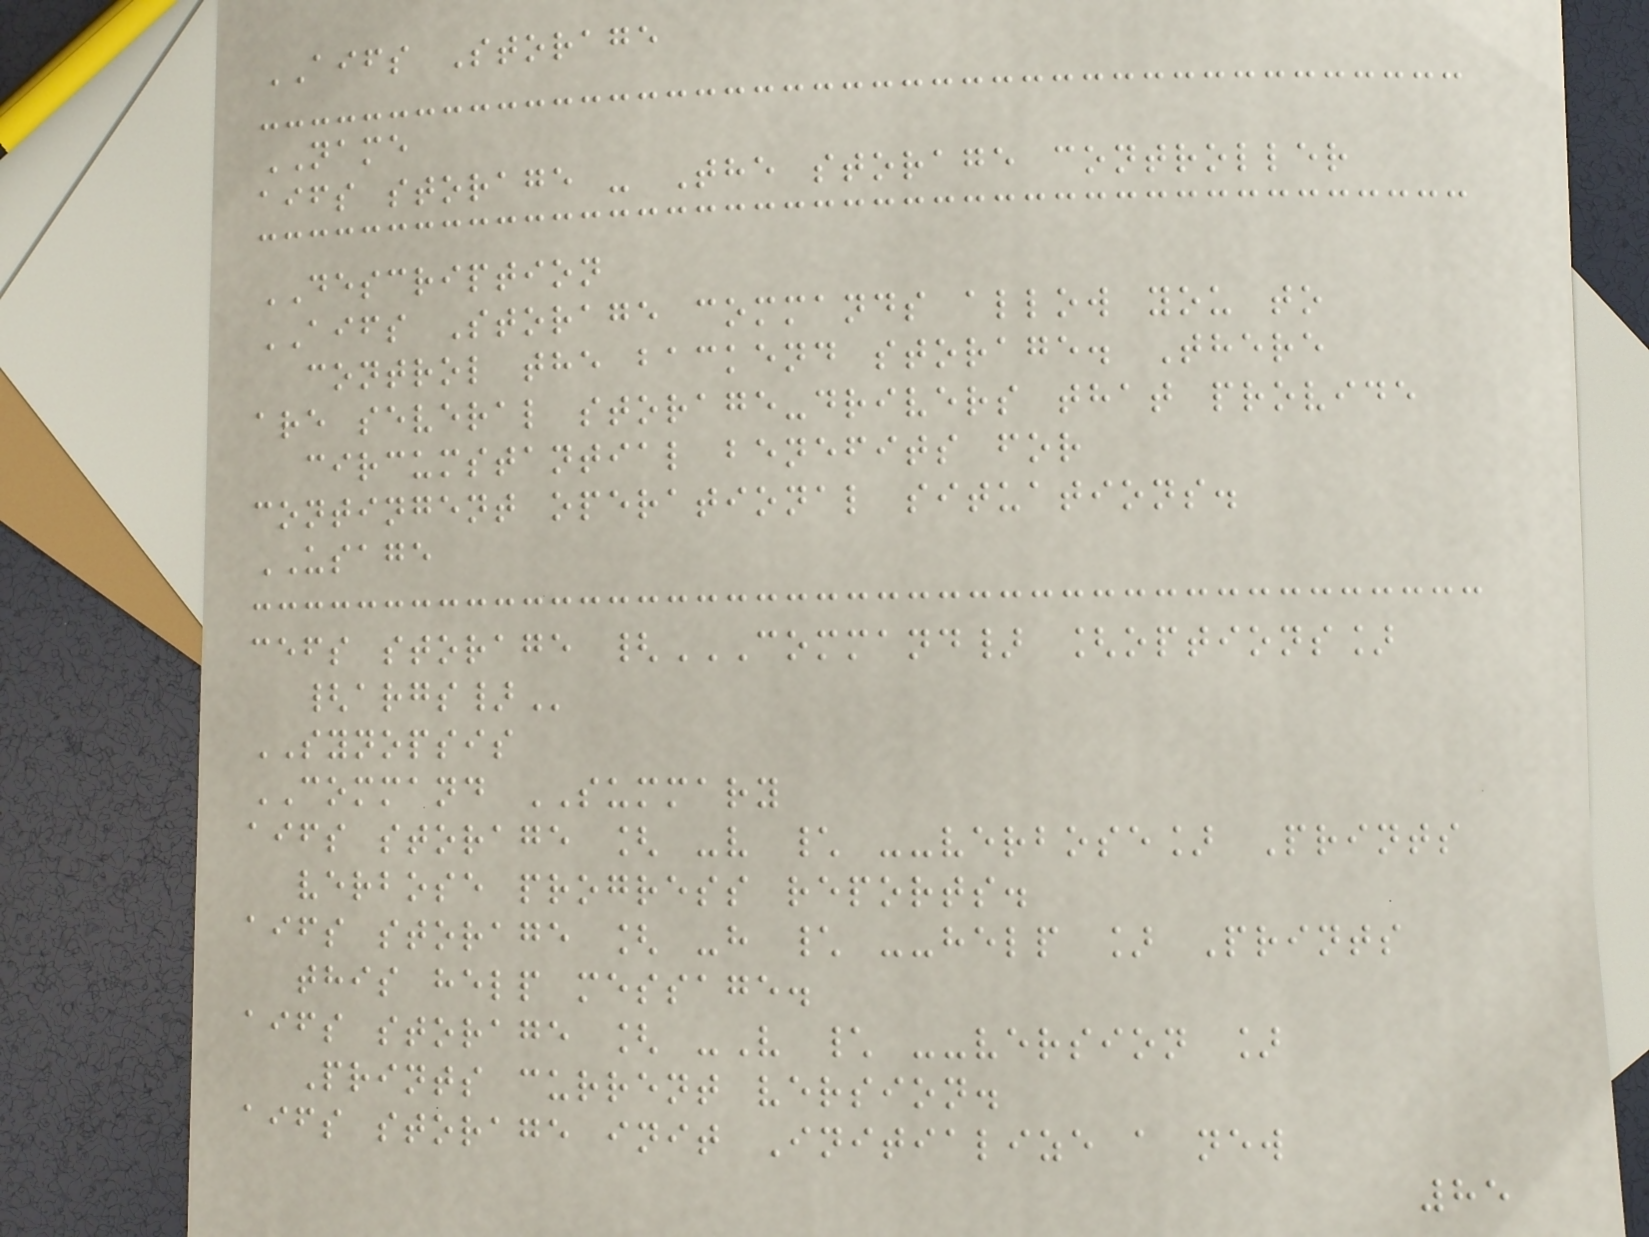AIFS Storage
NAME
aifs storage - The storage controller
DESCRIPTION
AIFS Storage commands allow you to
control the backend storage. There
are several storage-drivers that provide
circumstantial benefits for
contingent operational situations.
USAGE
cefs storage {COMMAND} [OPTIONS]
{ARGS}
SYNOPSIS
COMMAND SUMMARY
aifs storage [ -v \ --verbose] Prints
verbose progress reports.
aifs storage [ -h \ --help ] Prints
this help message.
aifs storage [ -V \ --version ]
Prints current version.
aifs storage init Initialize a new
85
